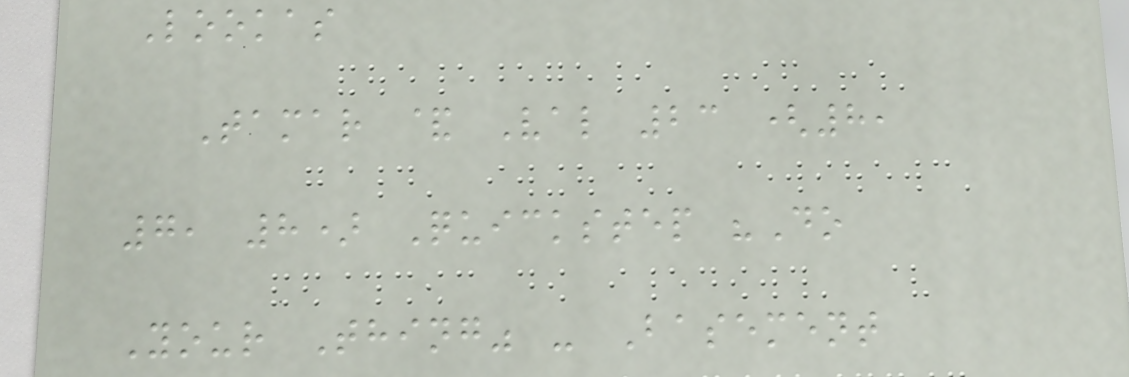Lookas
Tamar & Val 23 (8,
7, 8) Quickstep "Do
Your Thing" - Basement
